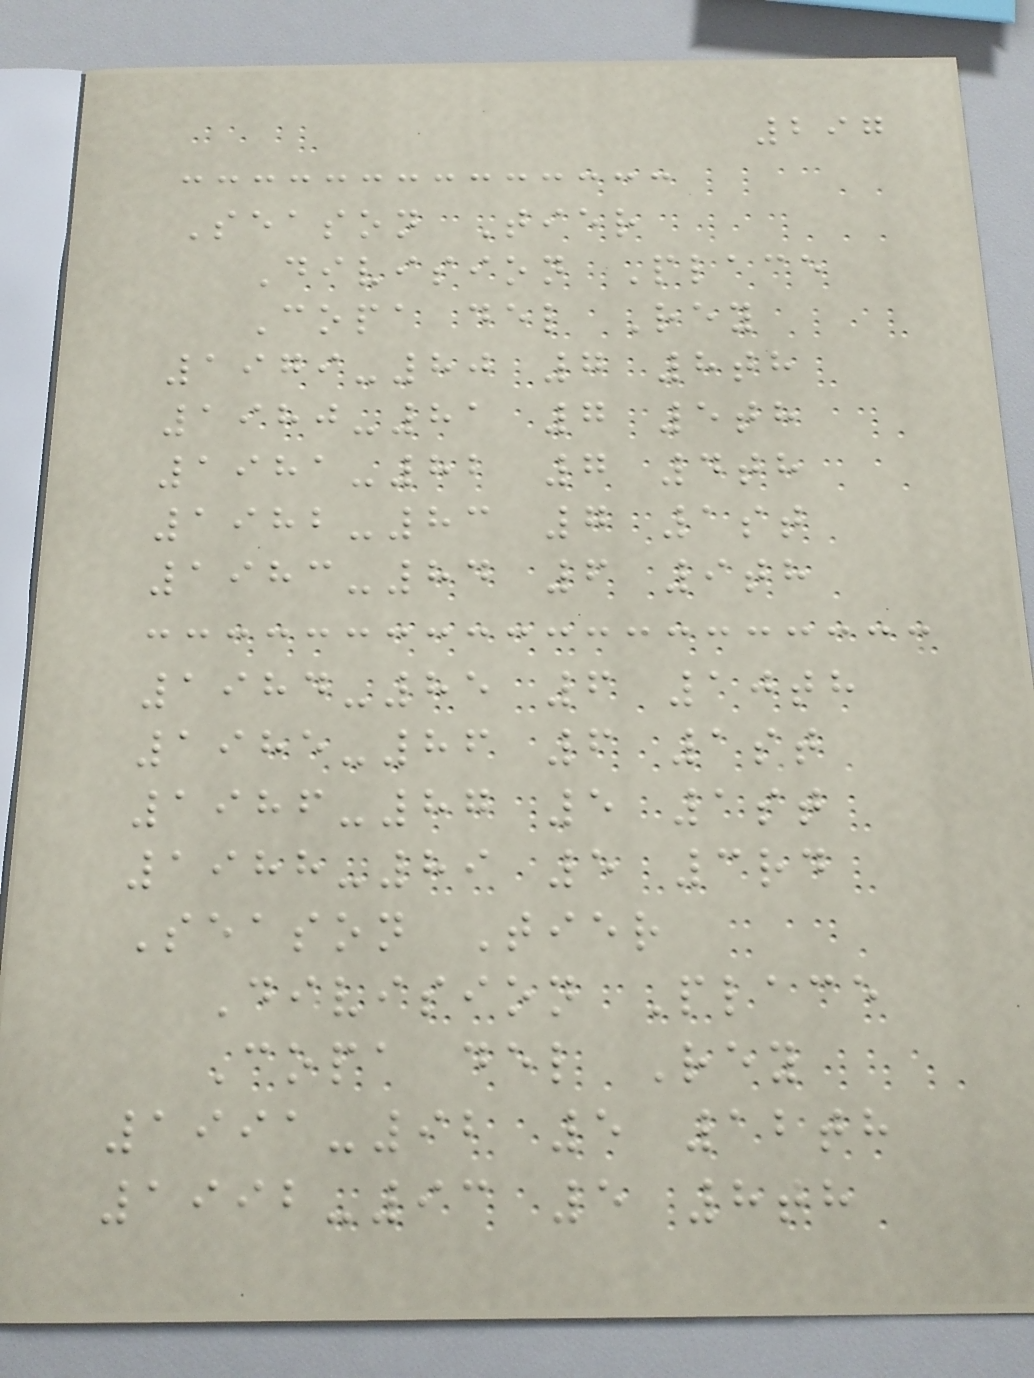297
Season Tier
Division Place
Copa del Rey
1979-80 7 8th
1980-81 7 5th
1981-82 7 4th
1982-83 7 1st
1983-84 6 9th
1984-85 6 10th
1985-86 6 1st
1986-87 5 1st
1988-89 5 3rd
Season Tier
Division Place
Copa del Rey
1991-92 5 12th
1992-93 5 8th
